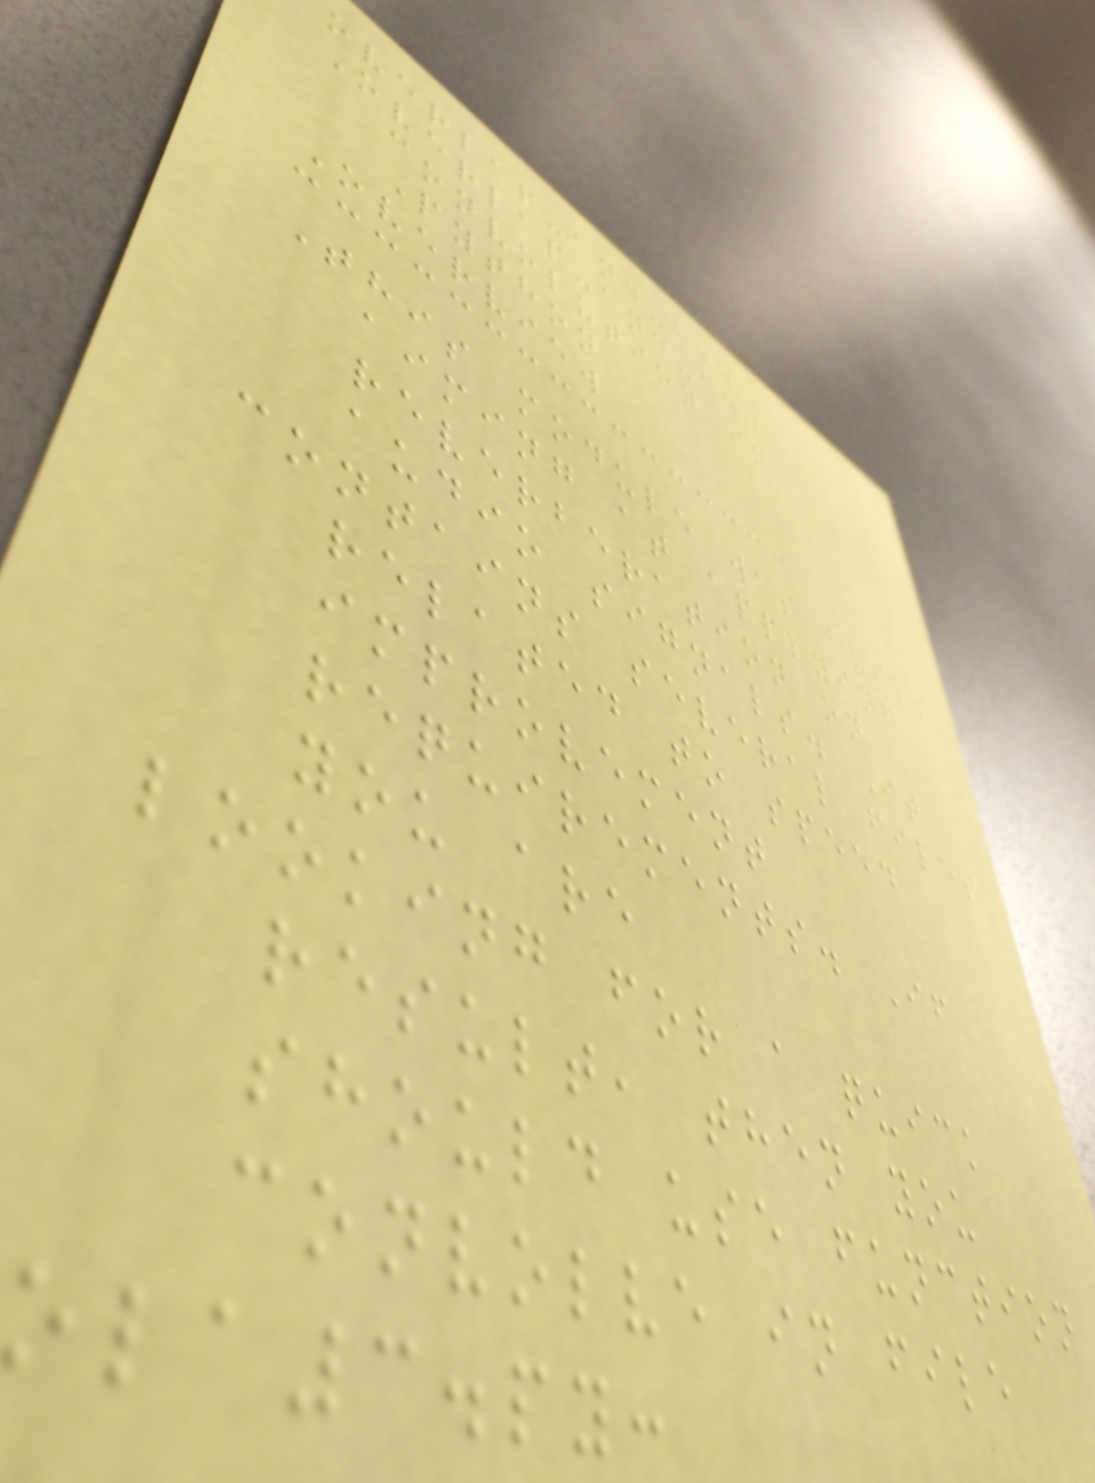overlap-and-add
Overlap-and-add
convolution in
Python
Overview
This module was built
aiming at applying
reverberation on
audio signals. It
contains several files
related to speed
improvement
requirements. If
you are
looking for a quick
result, then you
should use function
convolve in file
ola3.py:
